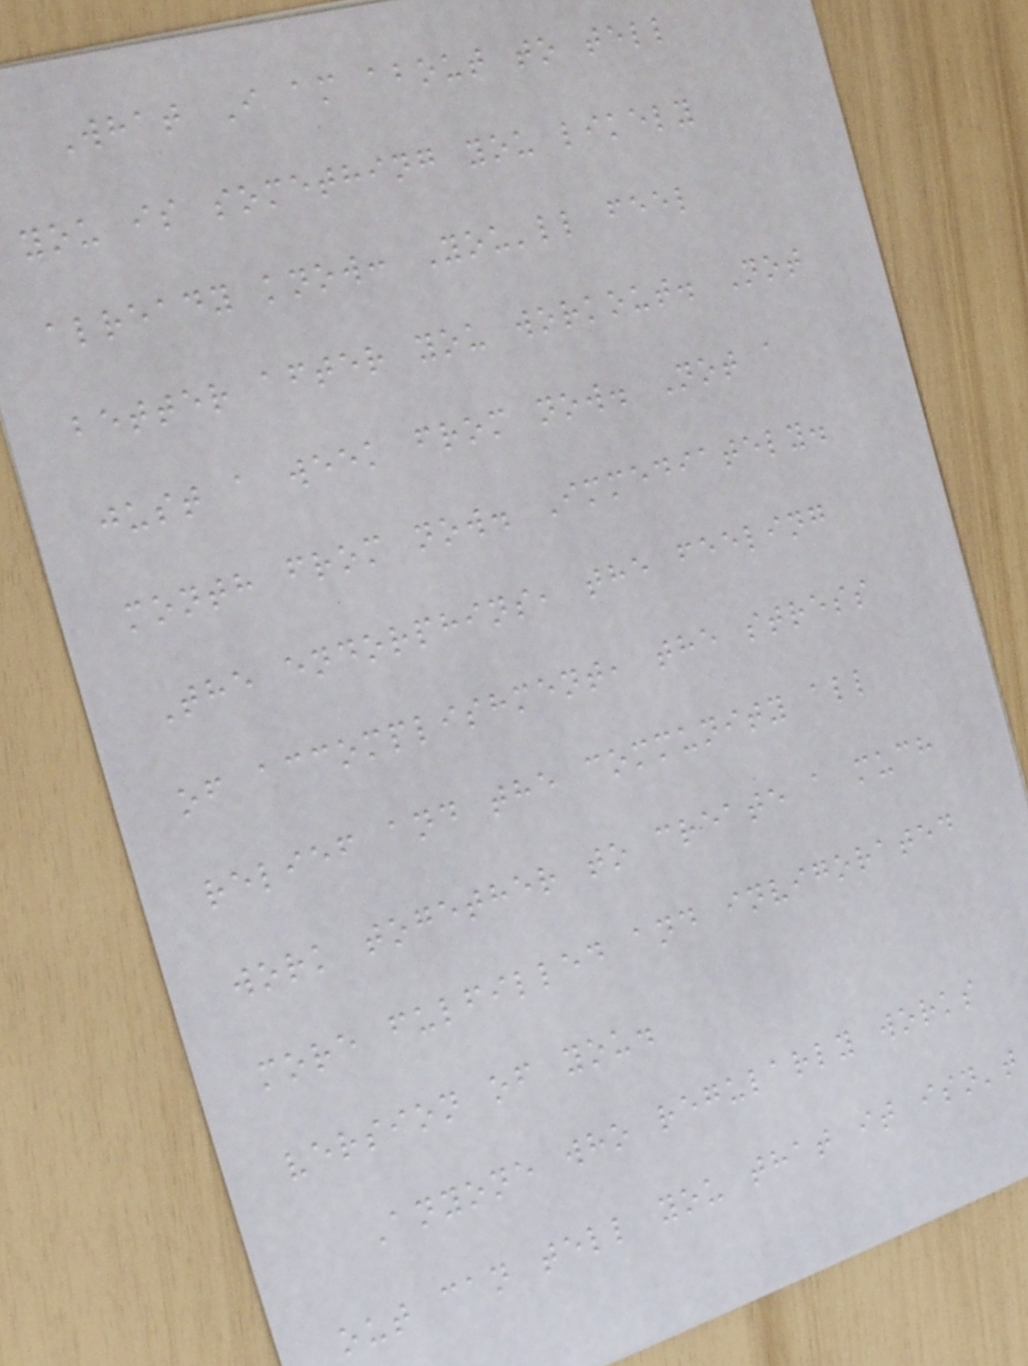What I am about to tell
you is something you likely
already know: You'll feel
better after you workout. Not
just a week from now. Not a
month from now. Immediately.
The endorphins, the feeling
of accomplishment, the stress
relief and the community all
work together to create a much
more fulfilled and invigorated
version of you.
Anyone who regularly works
out can tell you that it isn't
